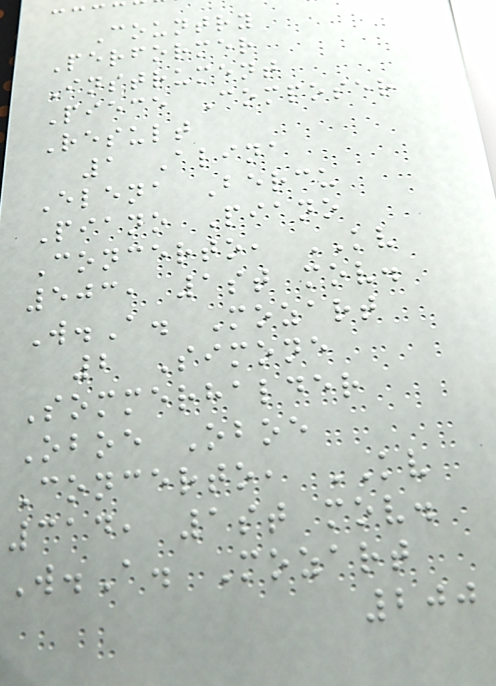Country
Performer
Instrument
Piece Composer
Result
1 Alina
Elena Bercu
Piano Piano
Concerto, KV
503, 1st mov.
W.A. Mozart
2 Simone
Sommerhalder
Oboe Oboe
Concerto, KV
314, 1st mov.
W.A. Mozart
200
